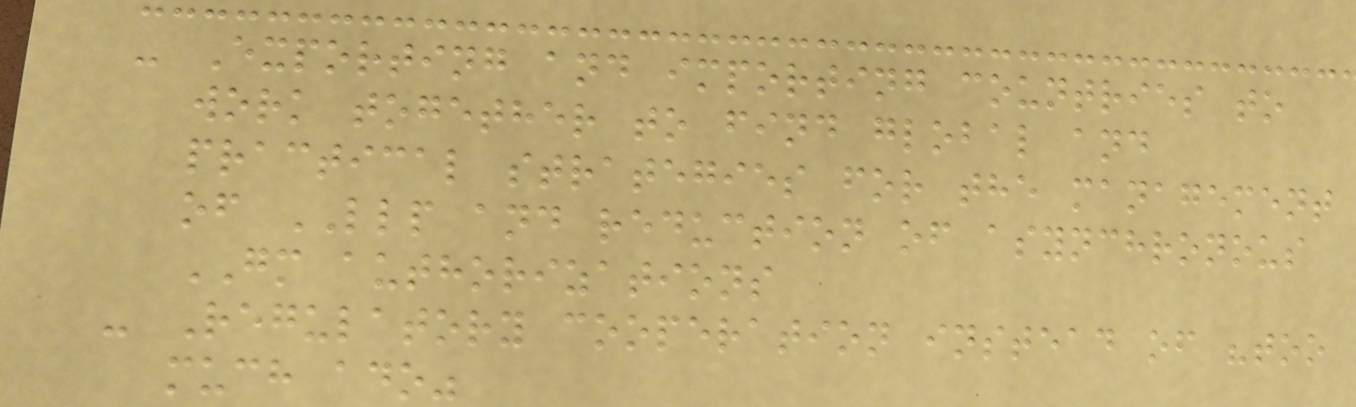- Exporting and importing countries to
work together to find global and
practical strategies for the management
of LLP and reduction of asynchronous
GM authorizations
- Regulatory cooperation instead of "too
much ado"
